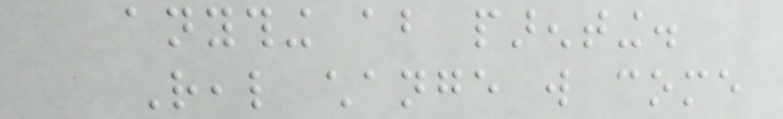anything about parenting.
Real change will come
